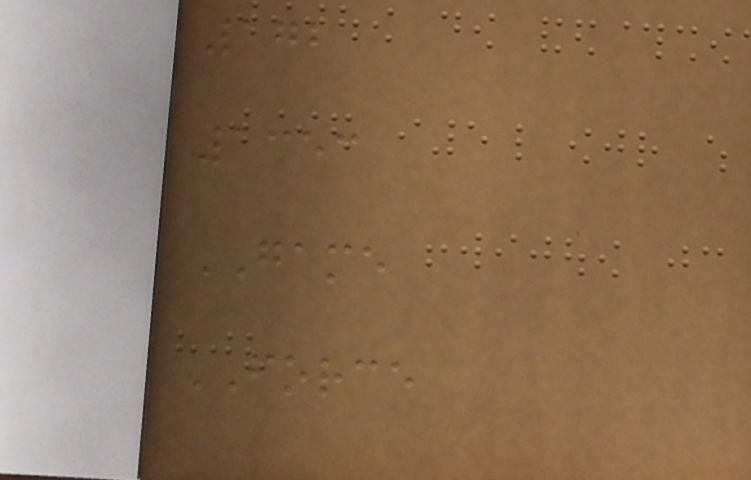172
1353
GAME
FORCE
